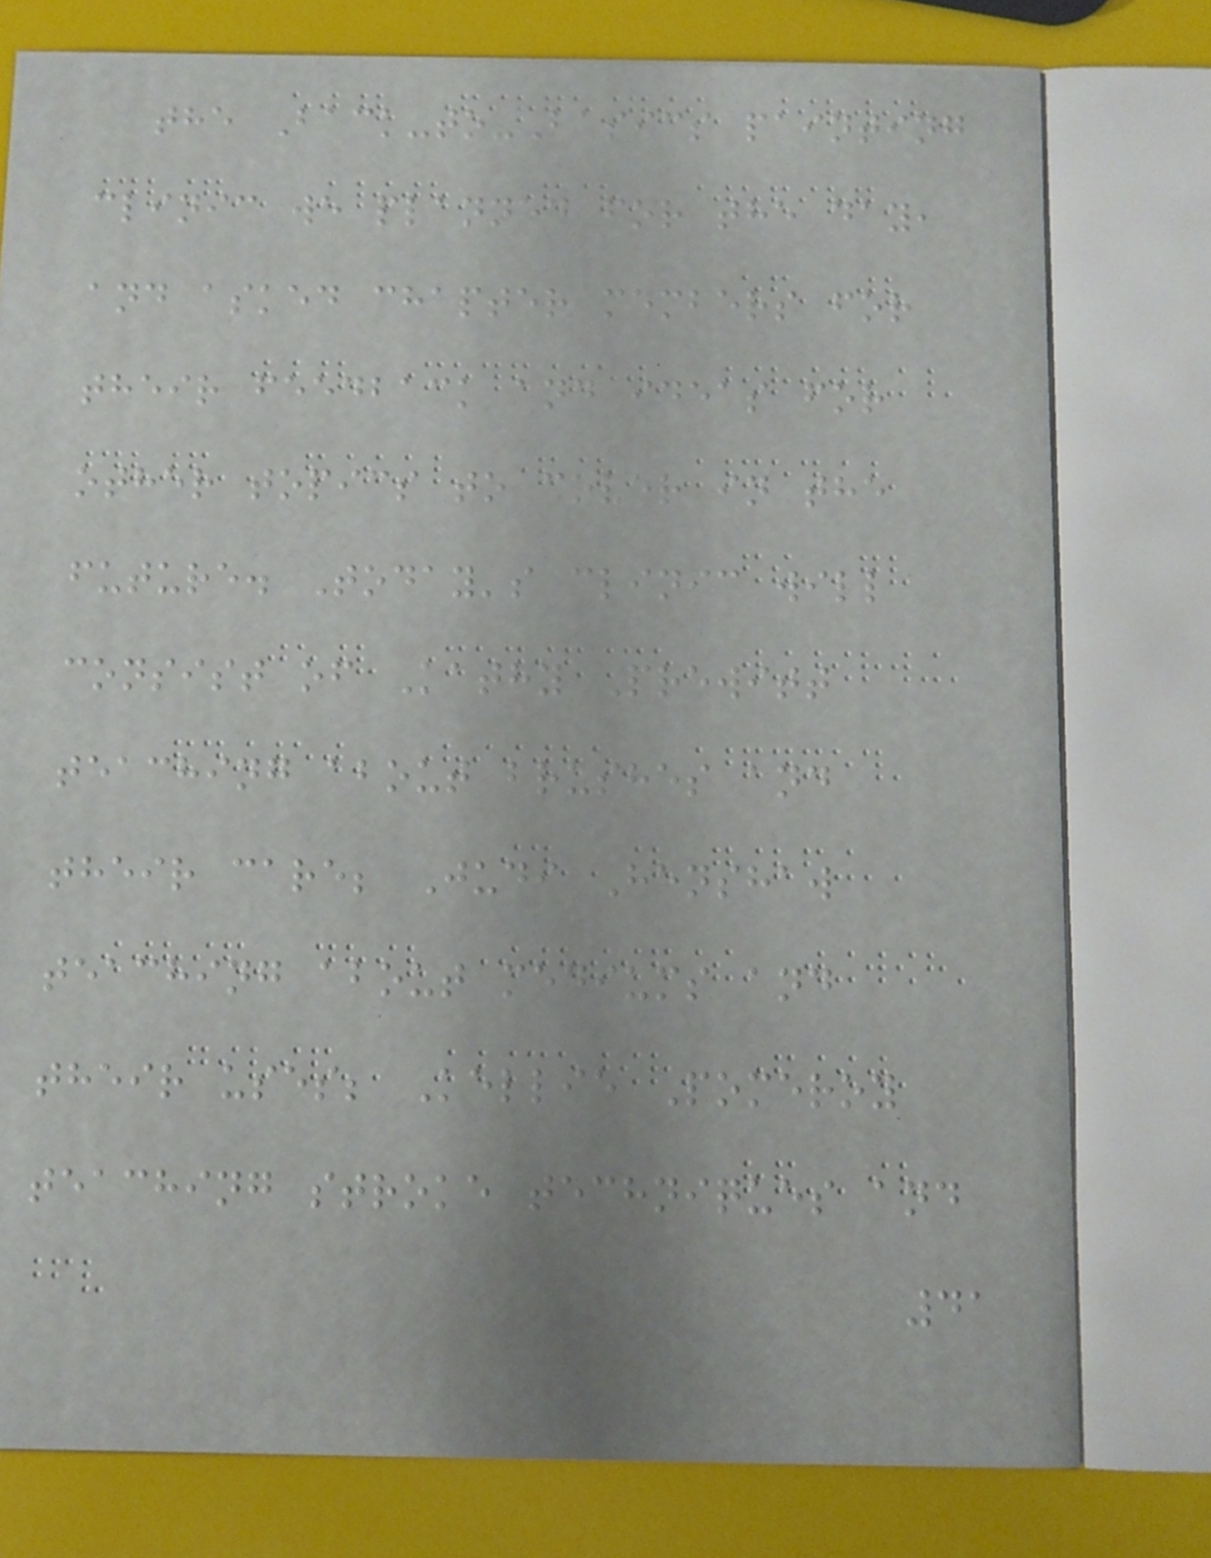the Back-to-Basics painting
clinic we planned for the day,
and asked chapter members for
their feedback and ideas for
other topics to cover in the
future. Today's clinic will
consist of Kathy Prewitt
teaching about brushes and
their care; Judi Henshaw
teaching about mediums and
their uses; Kellie Pomeroy
teaching stroke techniques and
41
